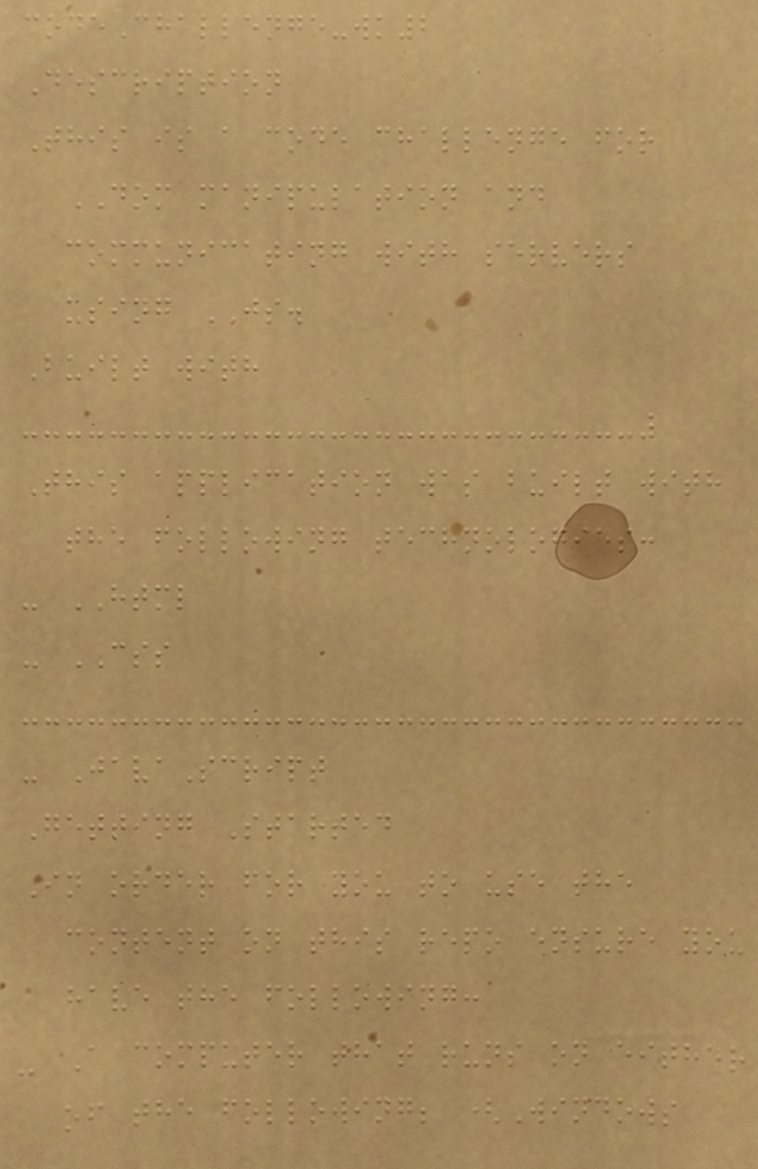codeChallenge-wk2
Description
This is a code challenge for
DOM manipulation and
communicating with servers
using JS.
Built with
This application was built with
the following technologies:
- HTML
- CSS
- JavaScript
Getting Started
In order for you to use the
content on this repo ensure you
have the following:
- A computer that runs on either
of the following; (Windows
